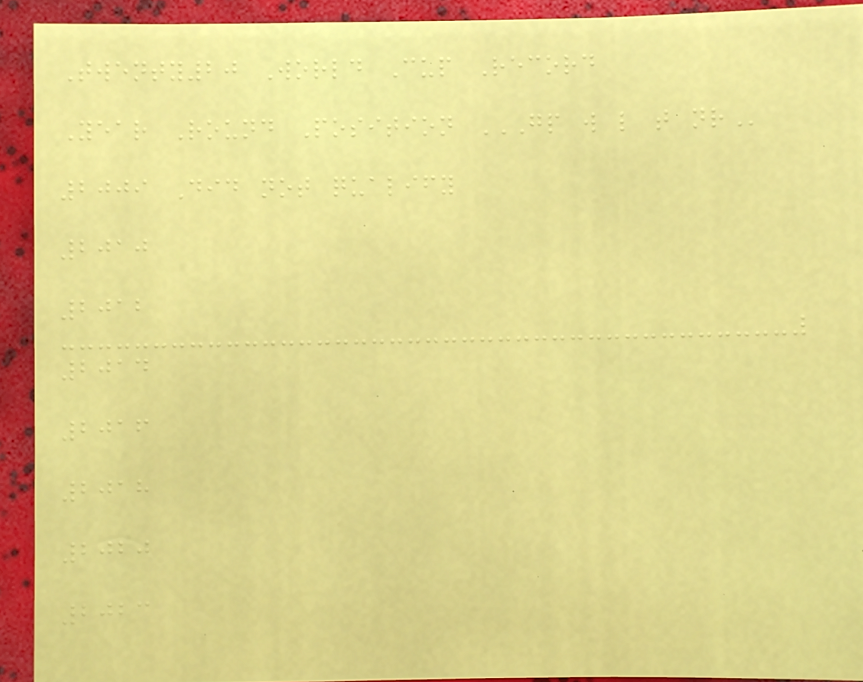Twenty20 World Cup Record
Year Round Position GP W L T NR
2009 Did not qualify
2010
2012
2014
2016
2018
2020
2023
